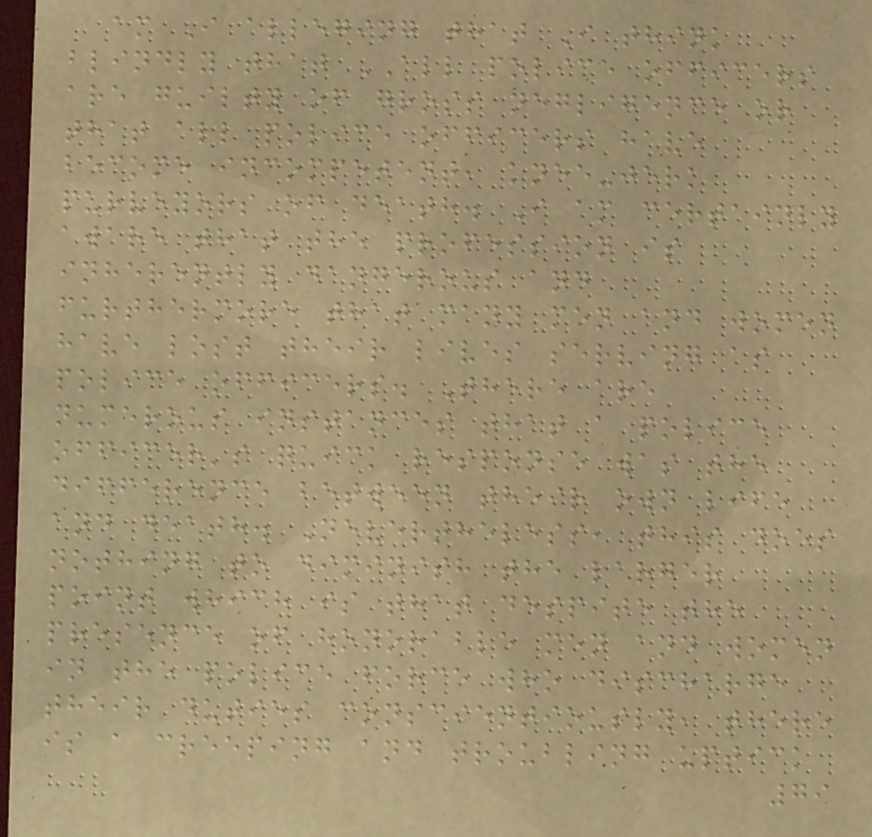am I alleging that I think
blindly that ALL police officers
are guilty of gross negligence or
that all police officers have
become incompetent, knee-jerk
purveyors of death. I am certainly
aware that the profession is
inherently dangerous and
furthermore that many men and women
have lost their lives serving as
police officers. There are
numerous instances that a police
officer's quick response was the
difference between their own life
and death. Nevertheless, this does
nothing to diminish the larger
point which is that despite the
presence of honorable men and women
in the police force who discharge
their duties conscientiously, there
is a creeping and troubling uptick
79
